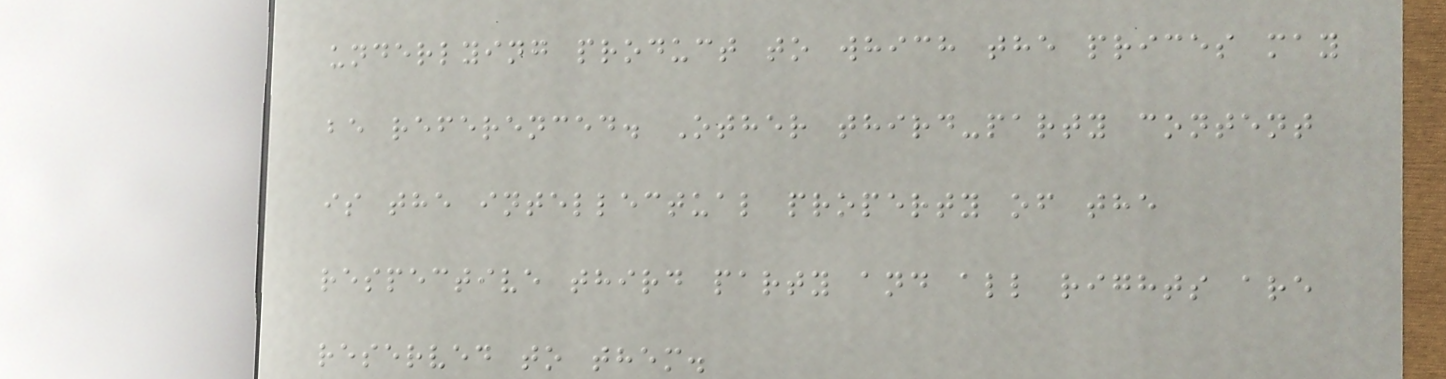underlying product to which the prices may
be referenced. Other third-party content
is the intellectual property of the
respective third party and all rights are
reserved to them.
